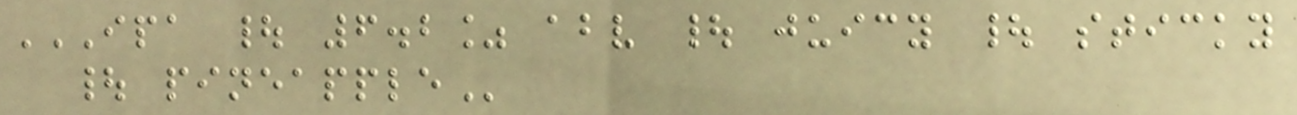IPA | 6.2% ABV | JUICY | STICKY
| PINEAPPLE
